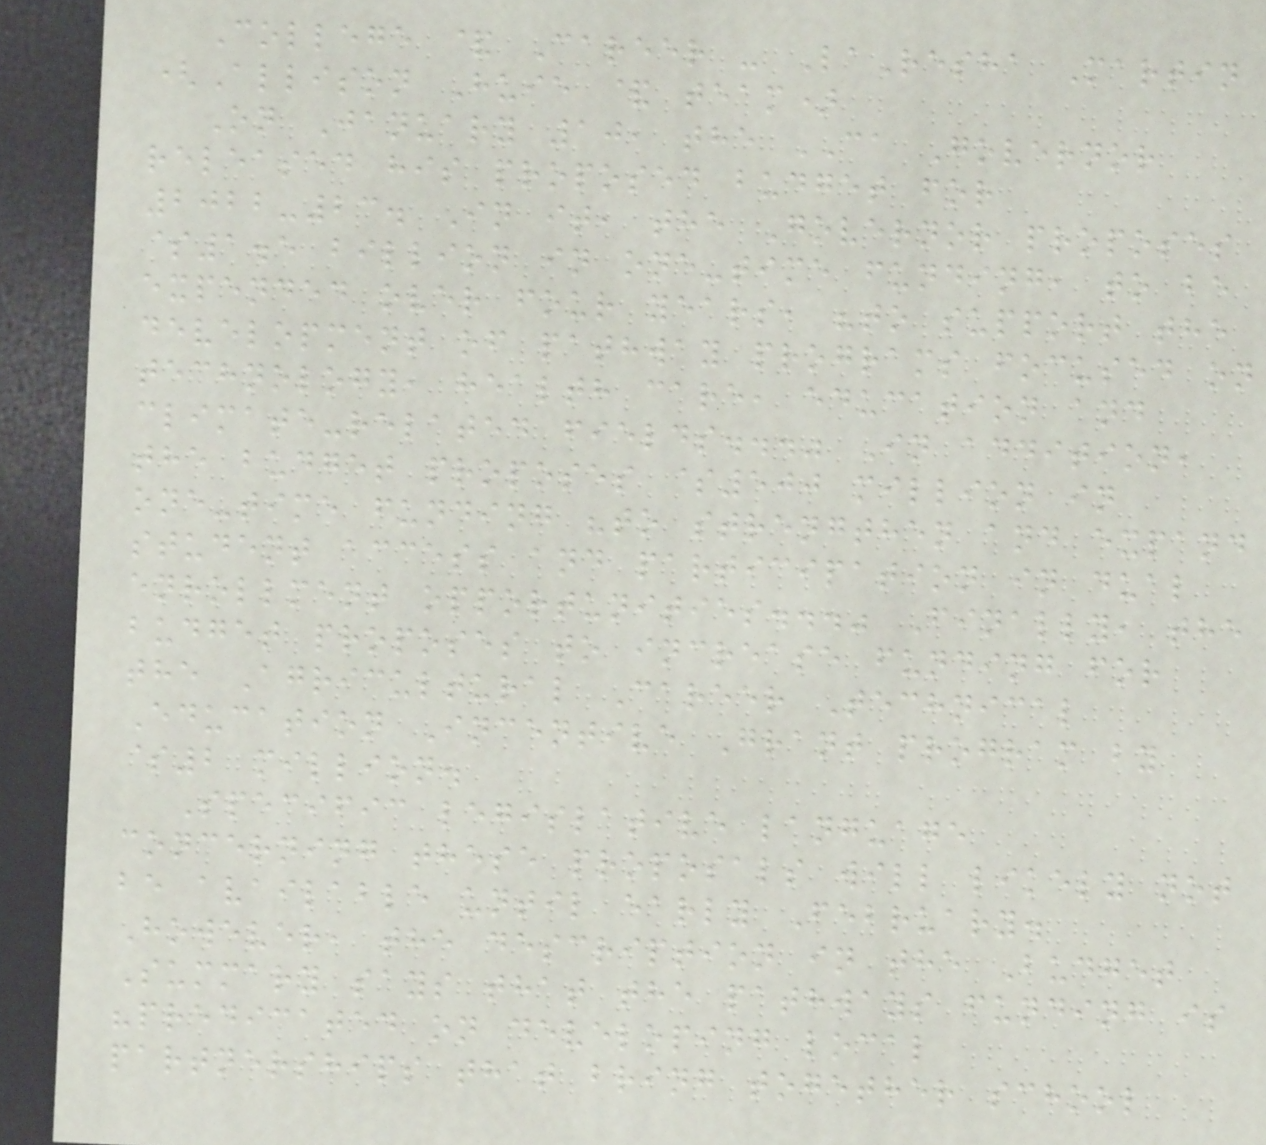College & Career - LaResha Martin
(Allison Huie & team)
On January 10, the CA Governor
released his proposed budget for
2022-23. In it, the Governor proposes
$1.5 billion in one-time funding, to be
expended over four years, "to support the
development of pathway programs focused on
technology, health care, education and
climate-related fields..." In addition,
the budget proposes $500 million in
one-time funding "to strengthen and expand
student access and participation in dual
enrollment opportunities..." Finally, the
budget proposes to increase funding for
the Agricultural Career Technical
Education Incentive Grant program by
$2 million.
Specific legislative language
concerning these proposals will likely not
be available until early February.
However, the description in the Budget
Summary says that the pathways funding is
"predicated on developing local
partnerships that bring together school
